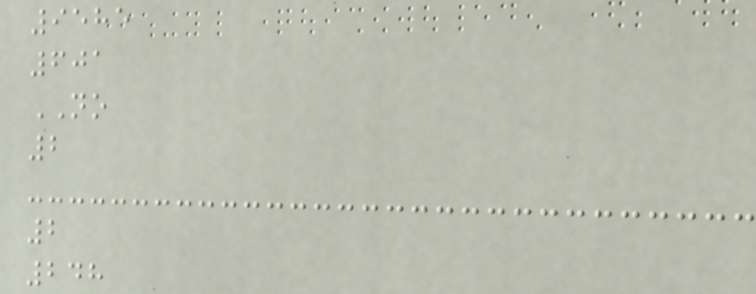9585
601
NO
2
2
248
